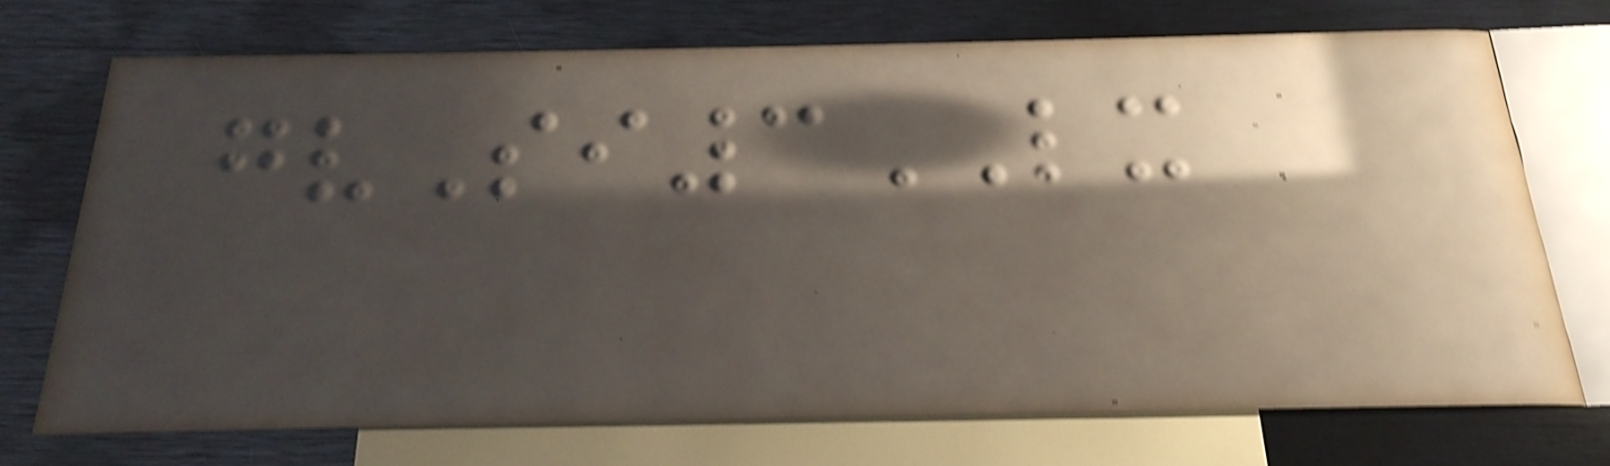gvSi3LX
